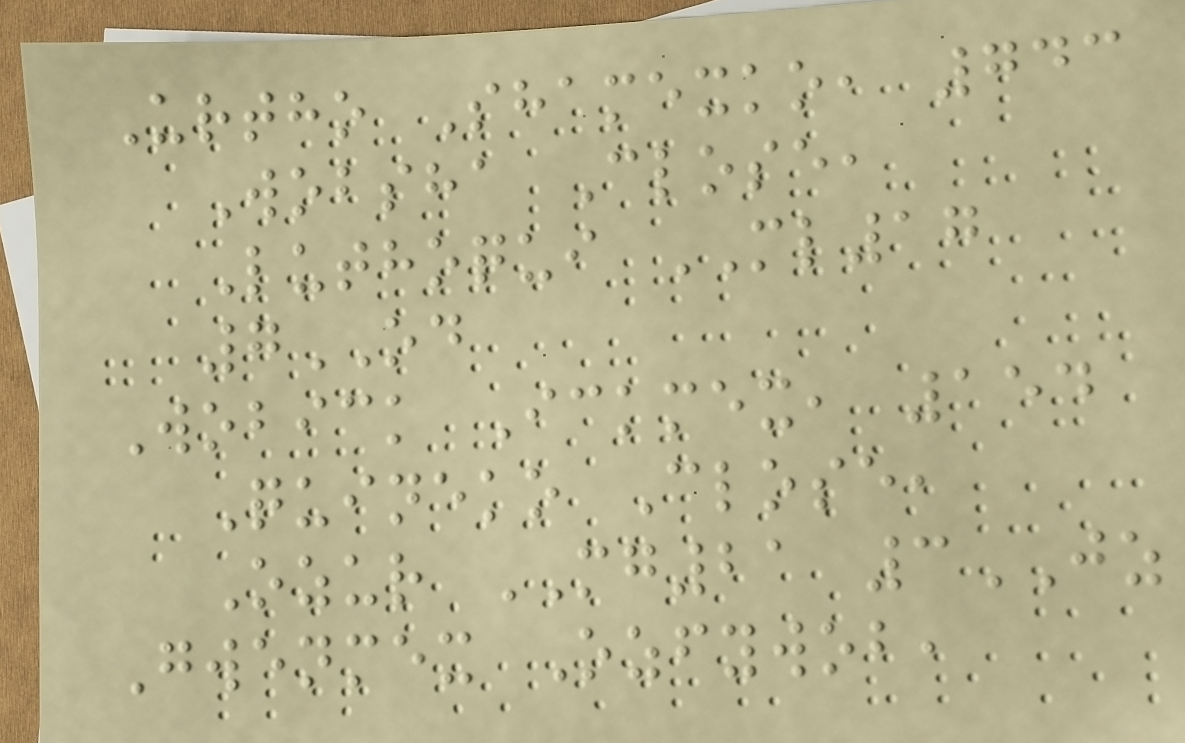Urtho Shamexko, 743
Wobsha Close,
Luthoqui ML17
7OD
Wobick Ickmex, 154
Quineko Close,
Ozur MG21 3JZ
Gwenmex Ozfywob,
